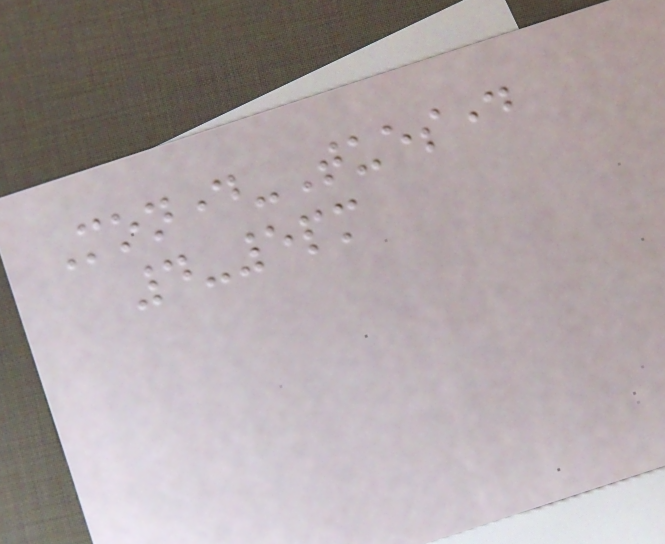Monday-Tuesday
4-5pm
